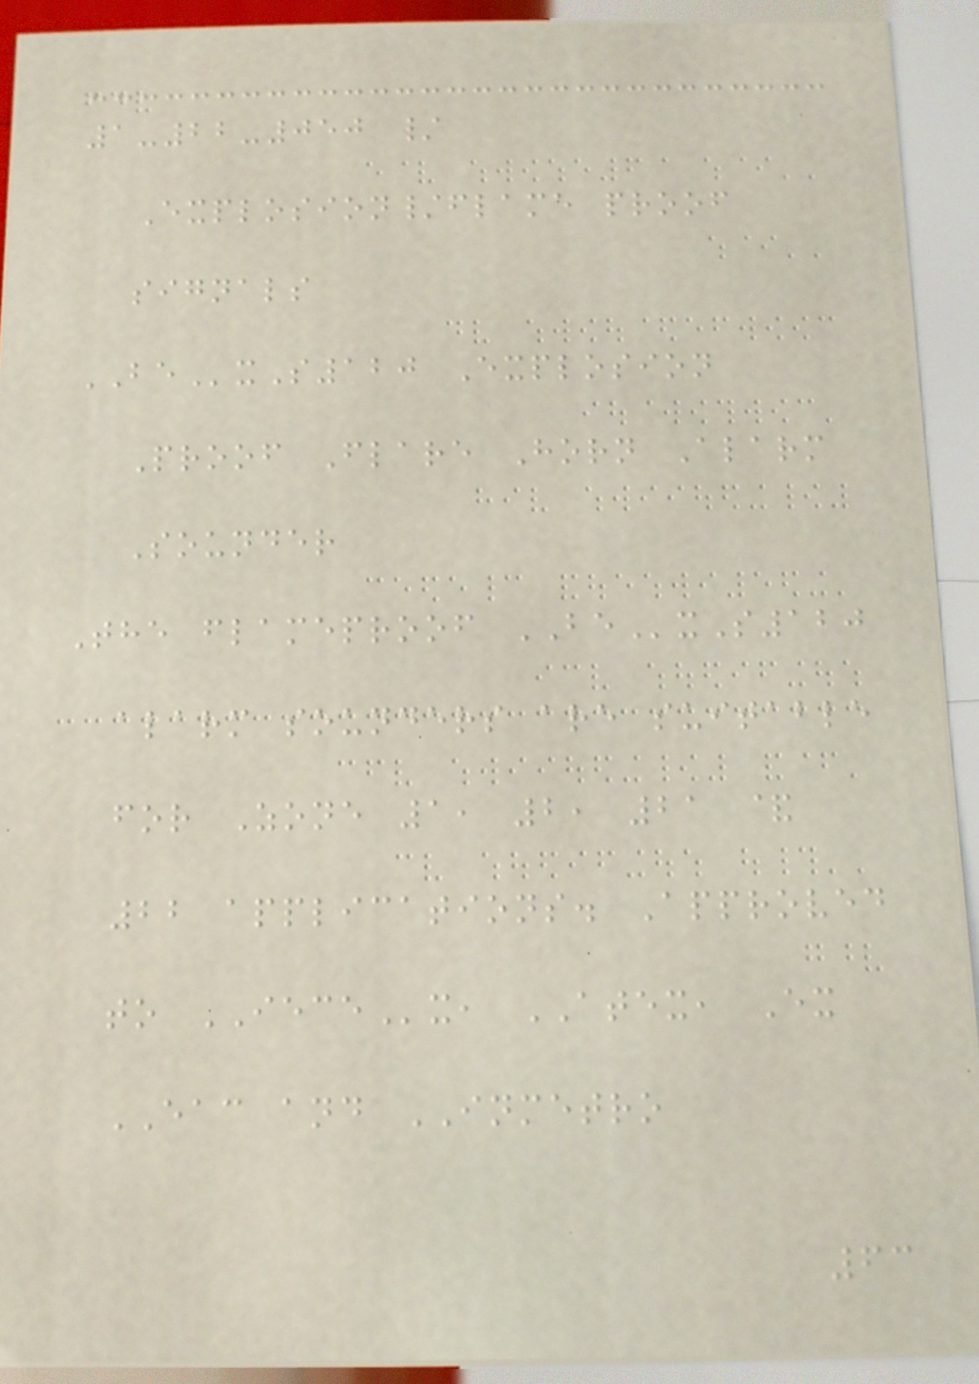1-22-050 /
Explosion/flame proof
signals
BExS120 Explosion
Proof Flare Horn Alarm
Sounder
The flameproof BExS120
alarm sounders are suitable
for Zone 1, 2, 21 &
22 applications. Approved
to IECEx, ATEX, Ex
EAC and INMETRO
63
